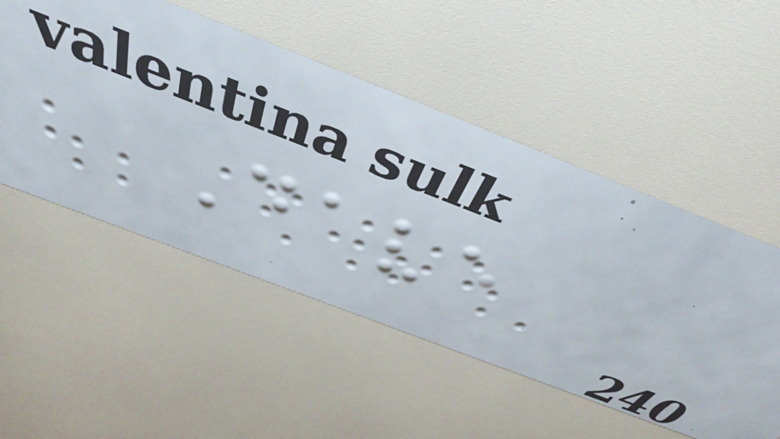Dave
